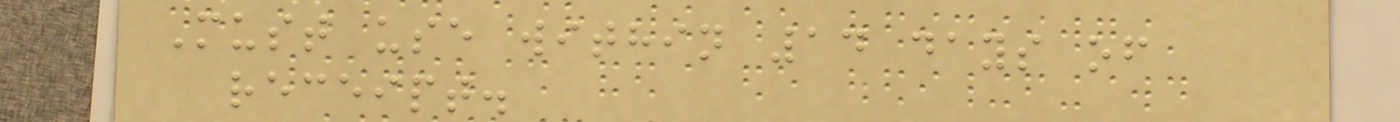Must use within 14 days of
receipt.
